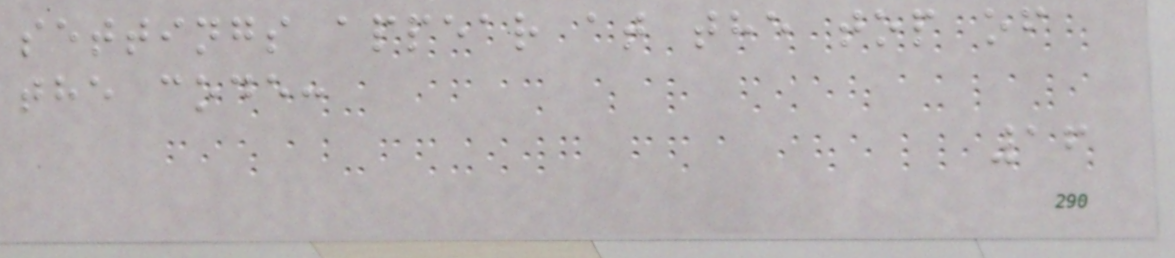settings appear at the top of
the code:
16
